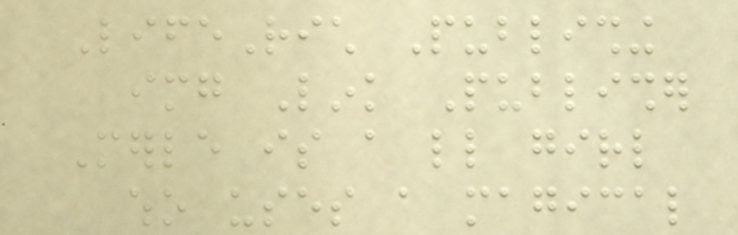LifeRich Publishing
img Link Publisher
Merle is a little girl
who uses a magical
